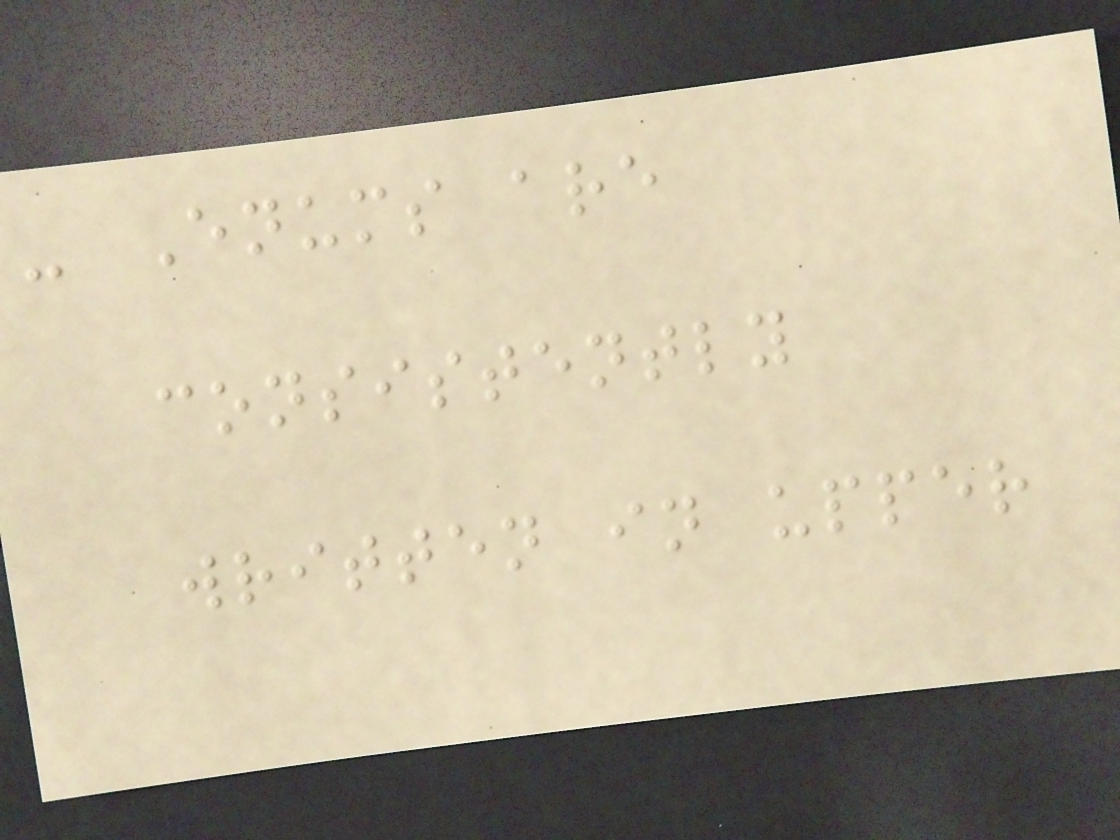- Enums are
consistently
written in upper
